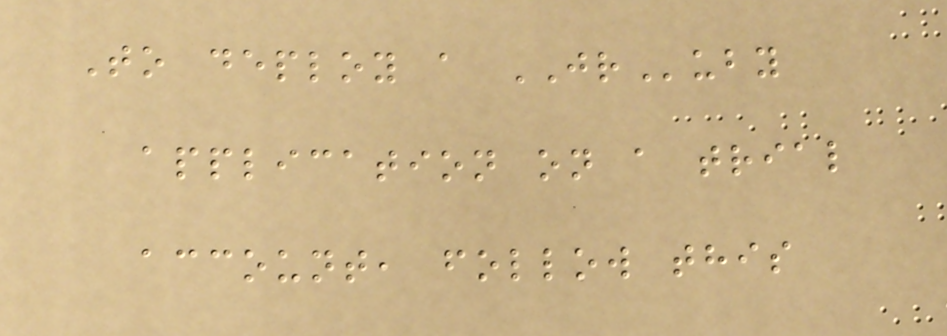To deploy a JRuby
application on a trial
account, follow this
